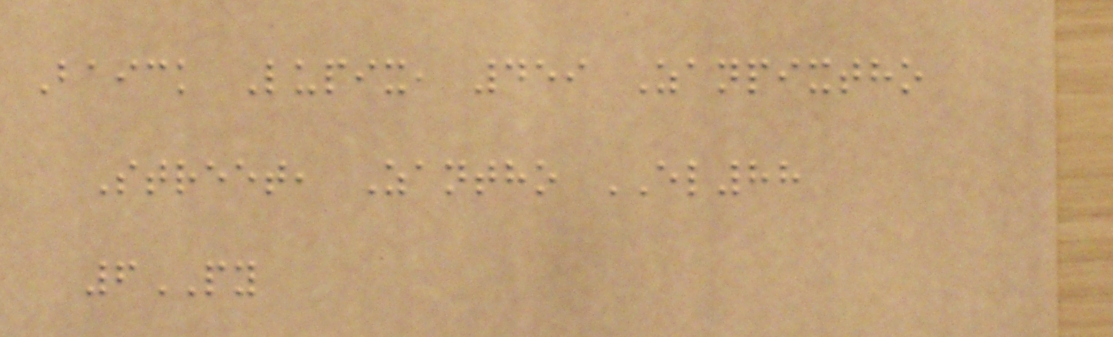Baick Lupix, 459 Zanpixtho
Street, Zantho EL88
6PY
